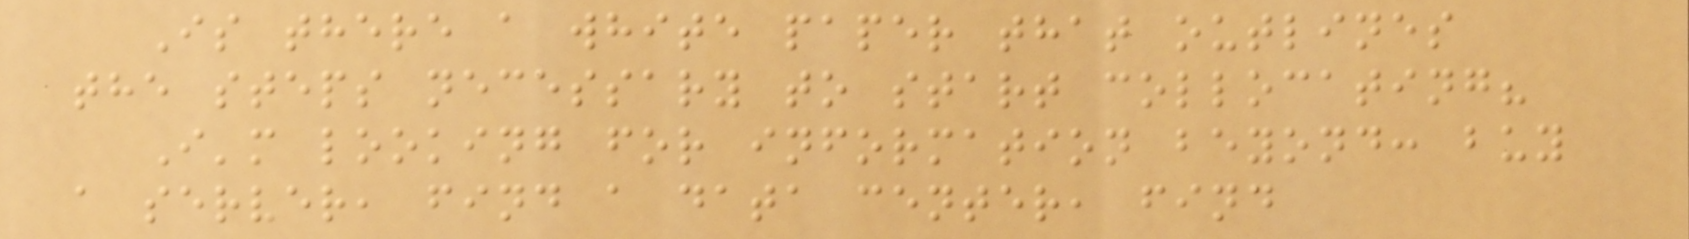Is there a white paper that outlines
the steps necessary to start collocating?
I'm looking for information beyond: buy
a server, find a data center, find
